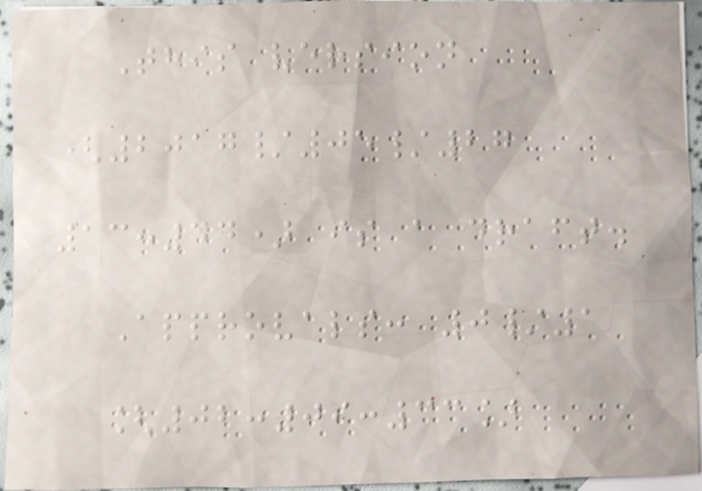This version
(2017/05/27
13:44) is a draft.
Approvals: 0/1
[02:09:33]
